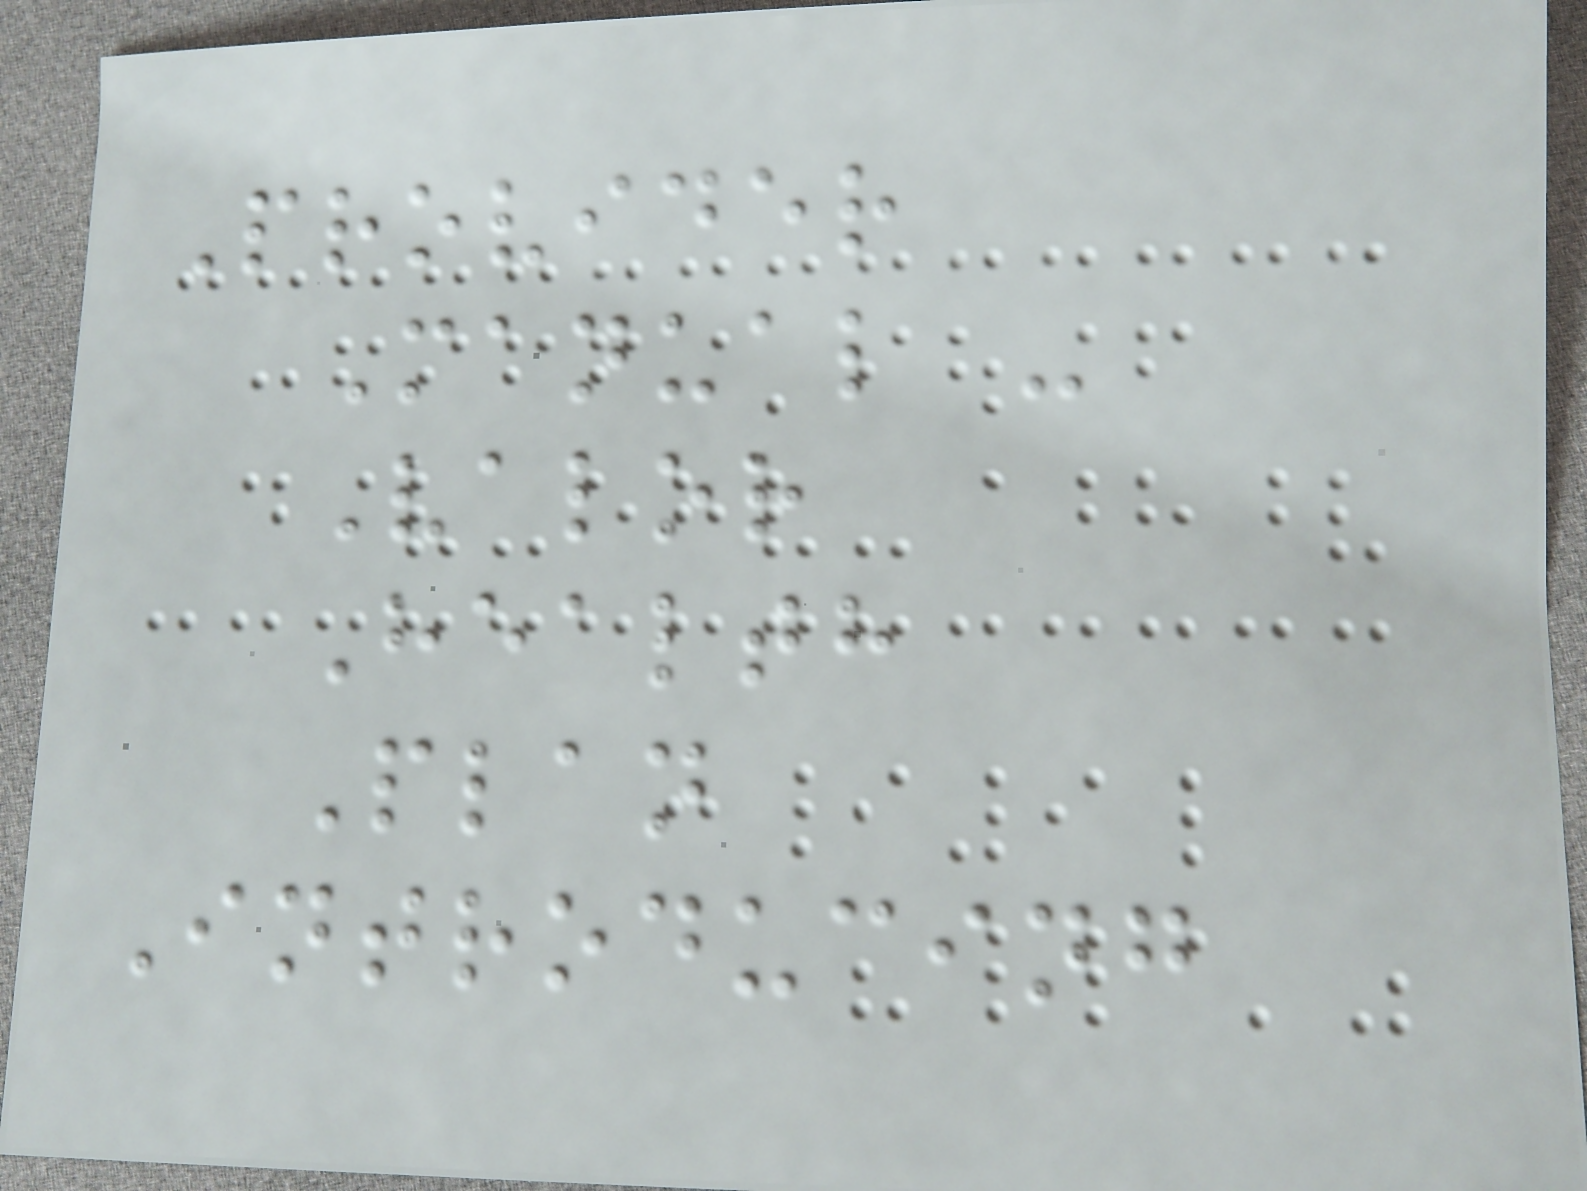Provider
Manual -
Valor
Health
Plan
Introducing
